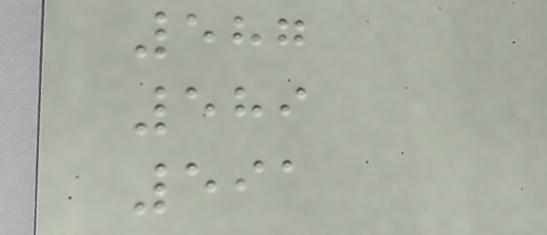587
589
591
